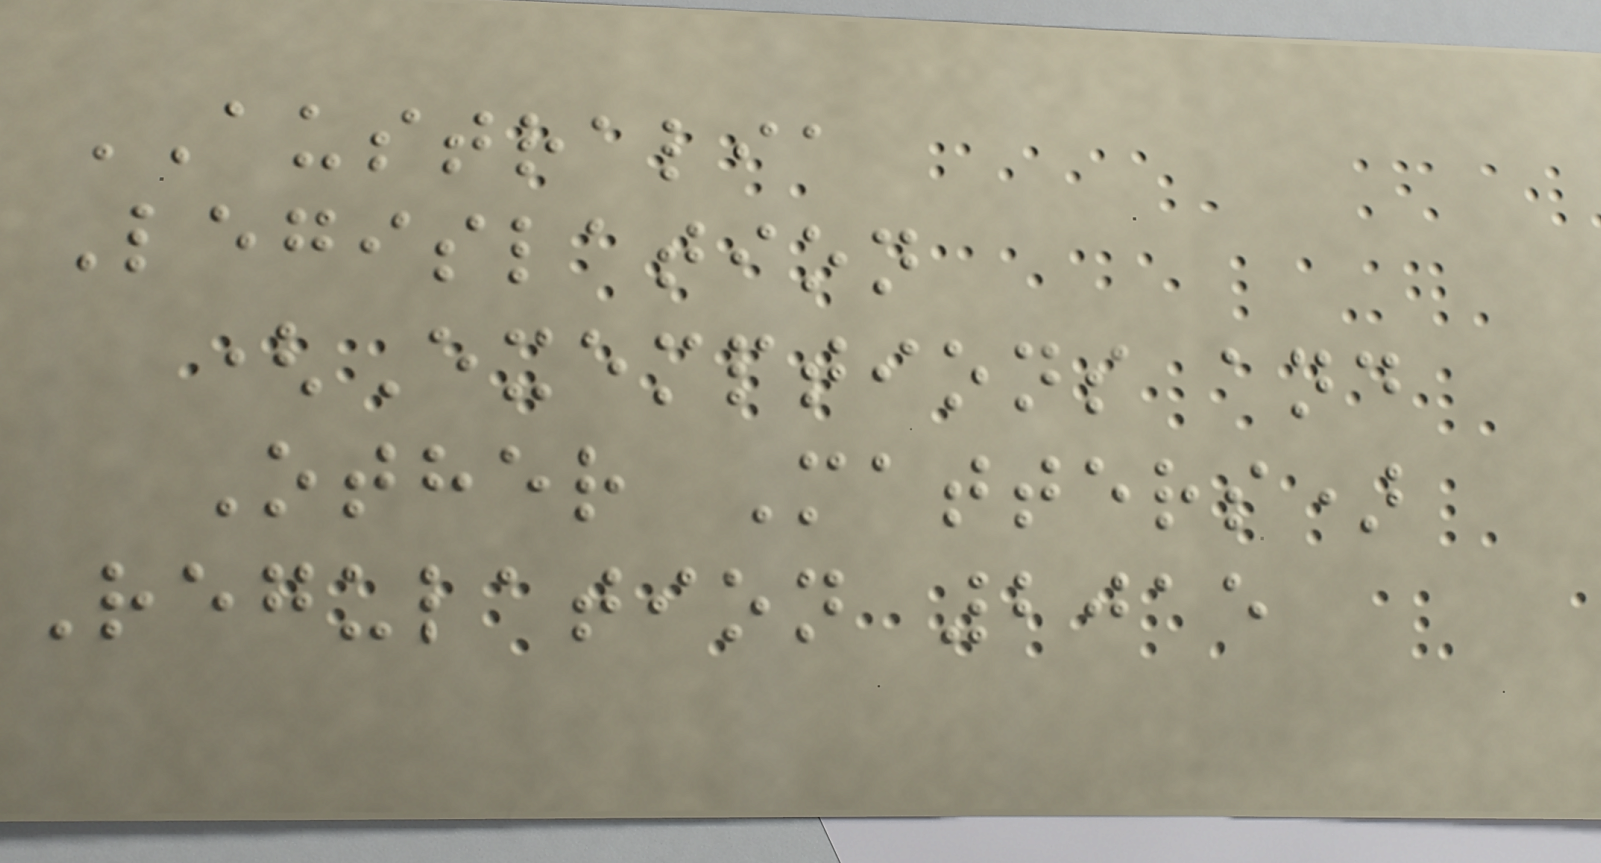AUSTRALIA
Legislation
(Exemptions and
Other Matters)
Regulation 2015
